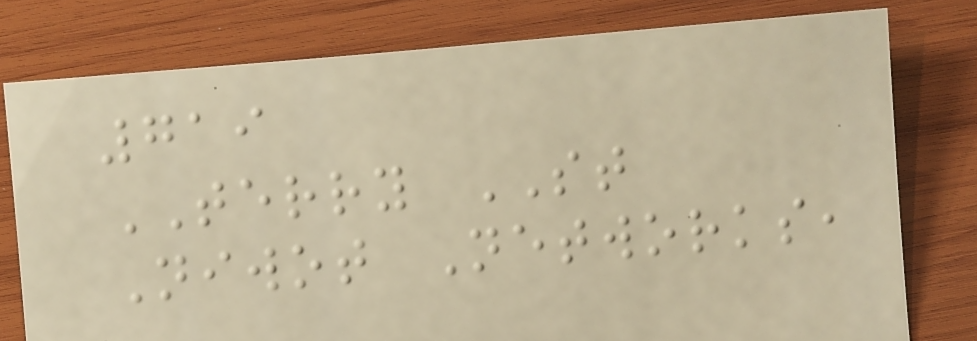719
TERRY ST
Niwot Networks,
